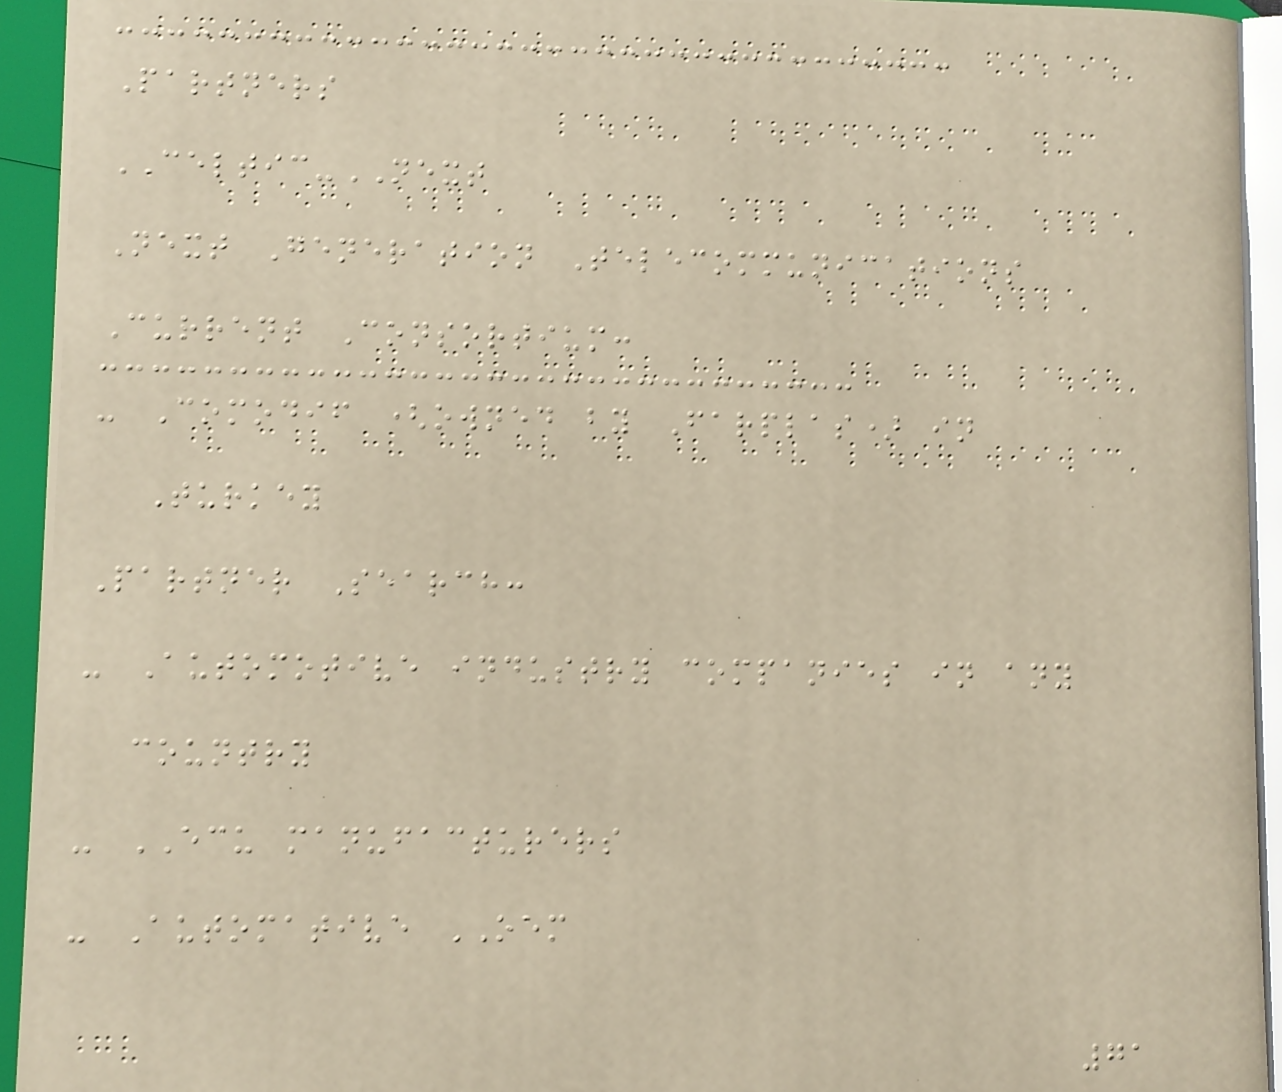Partners
CELTIC-NEXT
Next Generation Telecommunications
Current Consortium:
- Comodif (owned by Farplas) in
Turkey
Partner Search:
- Automotive industry companies in any
country
- ECU manufacturers
- Automative OEM
71
